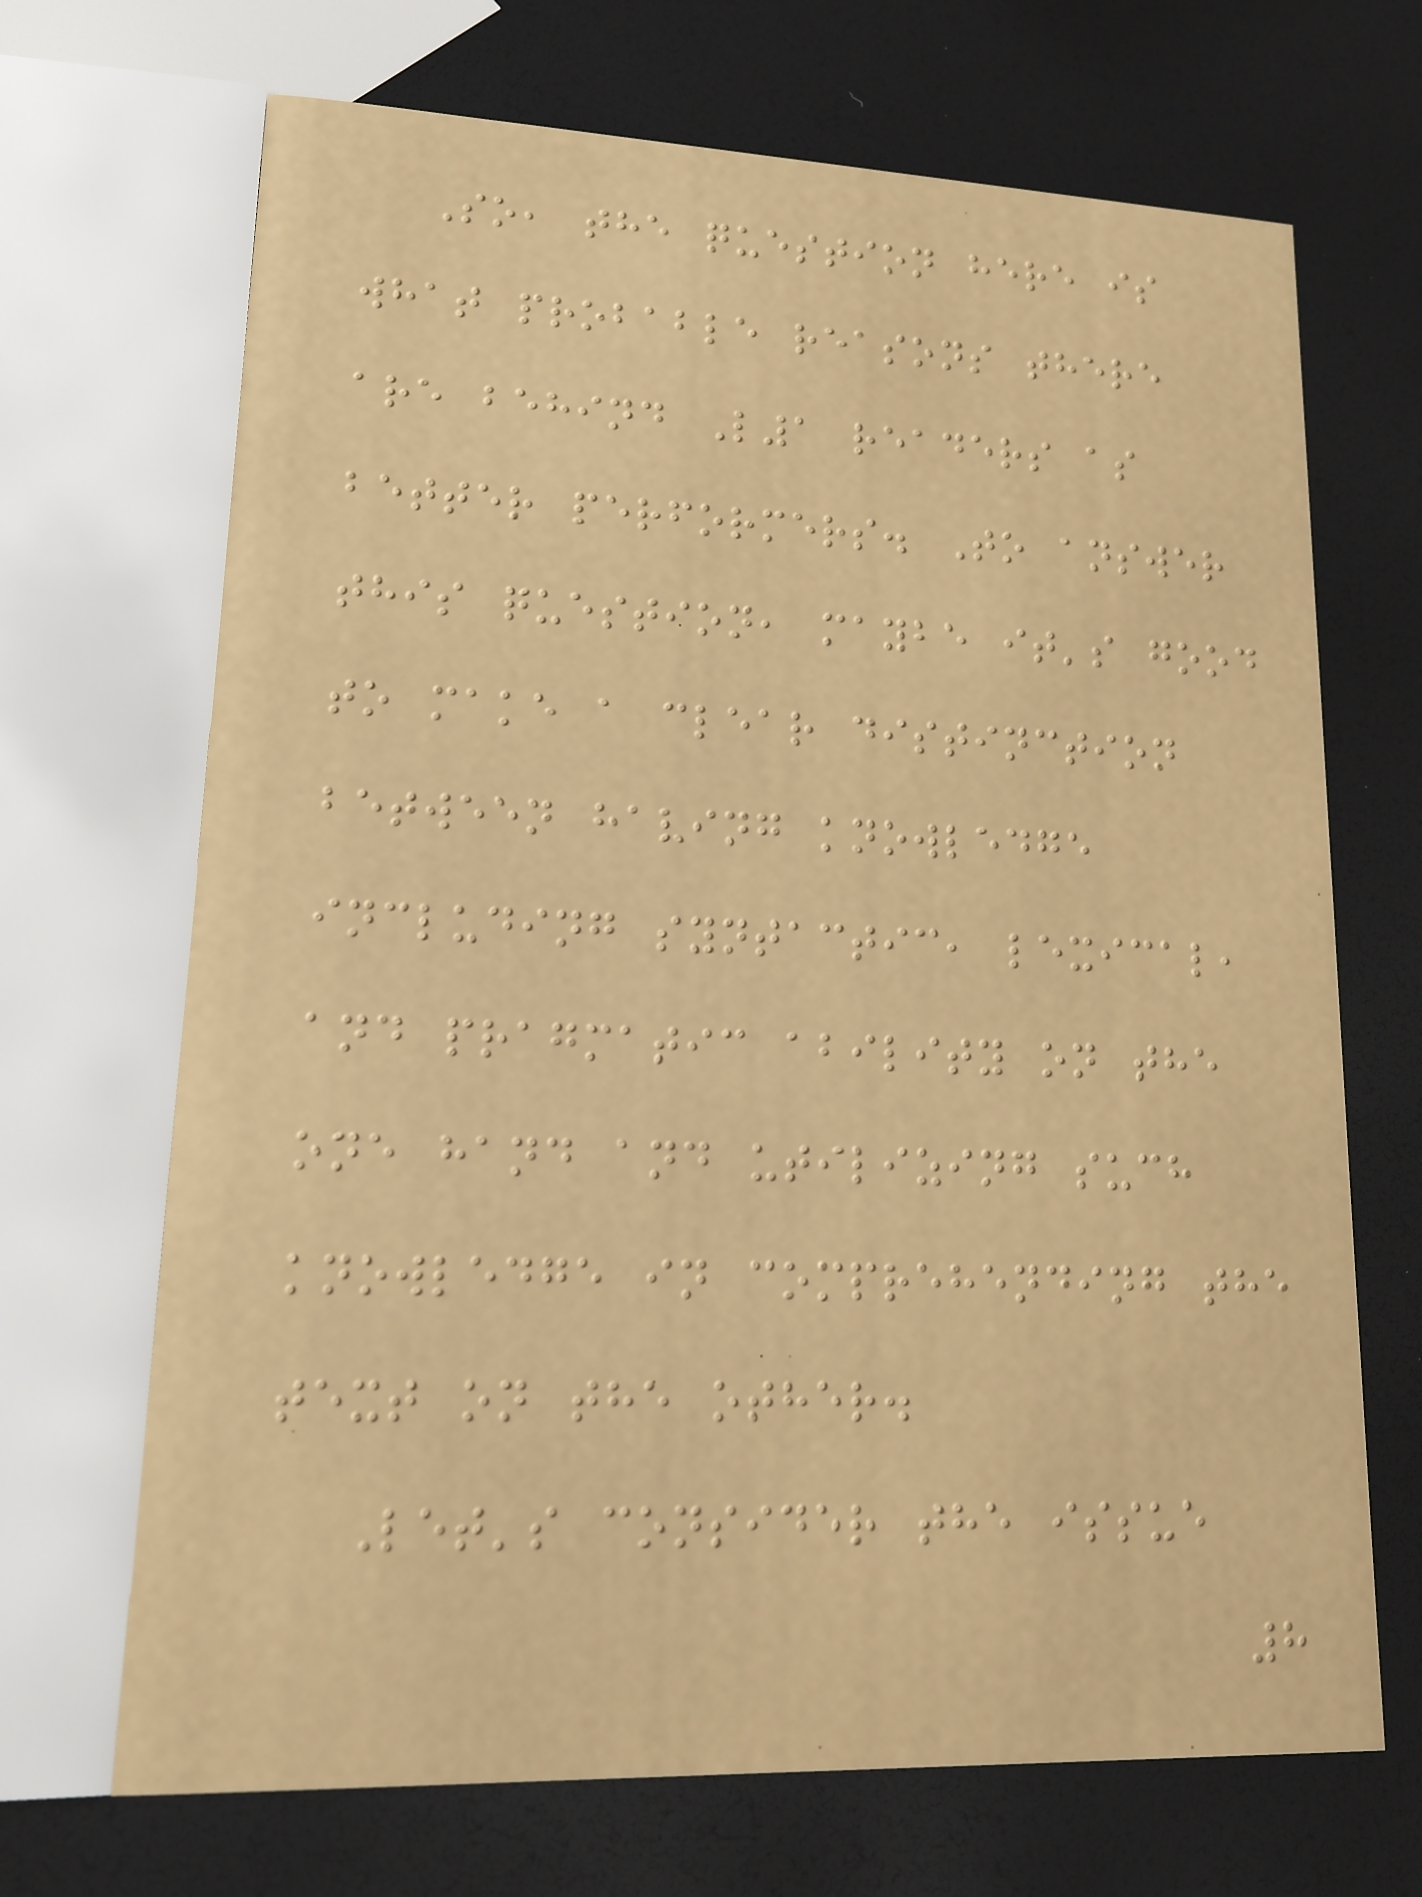So, the question here is
what probable reasons there
are behind L1 readers as
better performers. To answer
this question, maybe it's good
to make a clear distinction
between having knowledge
including syntactic, lexical,
and pragmatic ability on the
one hand and utilizing such
knowledge in comprehending the
text on the other.
Let's consider the issue
8
